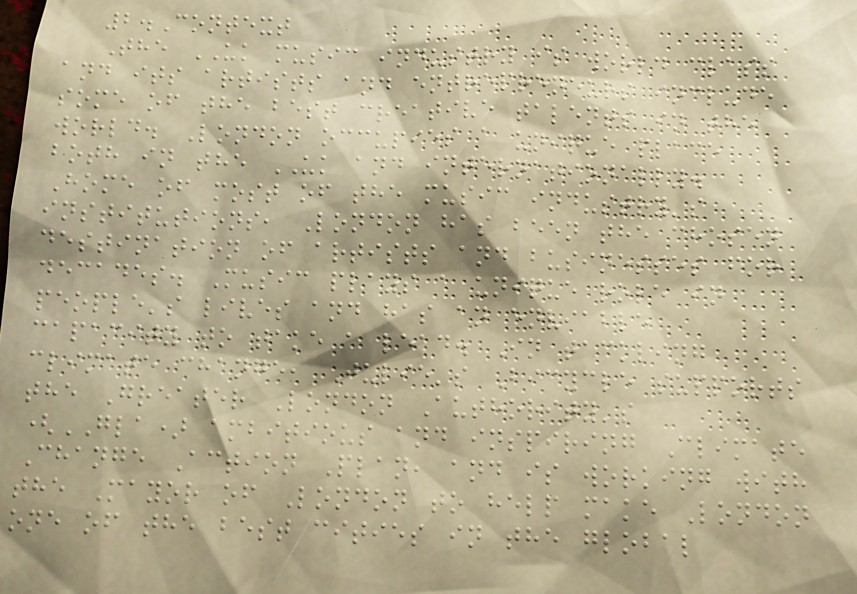2.Context
The UK music industry is world class
and its artists and entrepreneurs include
some of the best creative talents in the
world. London occupies a unique place
both in the UK and internationally.
Home of most of the music industry's
institutions, London has been the chosen
destination of artists and businesses for
decades. Music plays a unique role in
people's lives and has an enviable
capacity to take a lead. In tackling
climate change, Julie's Bicycle supports
the Greater London Authority's
(GLA) ambitious and inspiring Climate
Change Action Plan, and is working with
the Mayor of London to help make London
one of the best cities in the global
